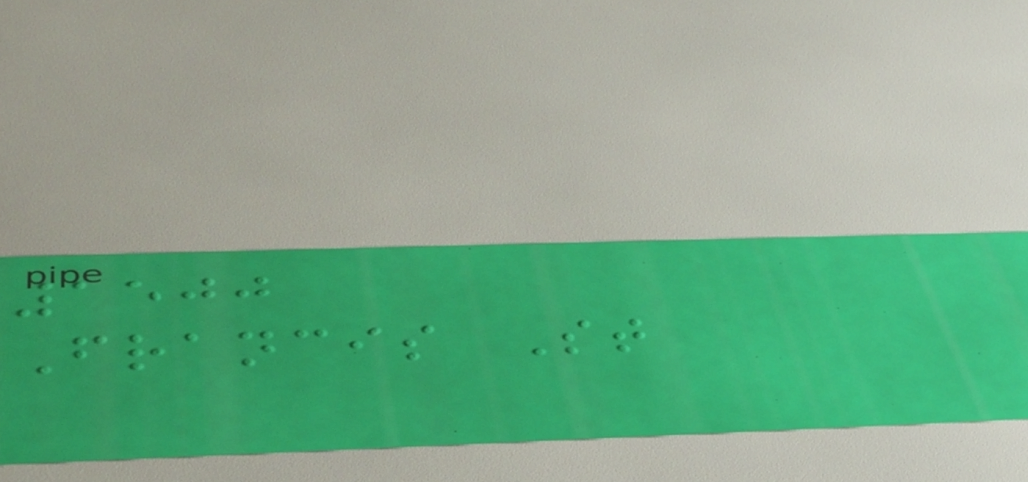1500
Francis St
